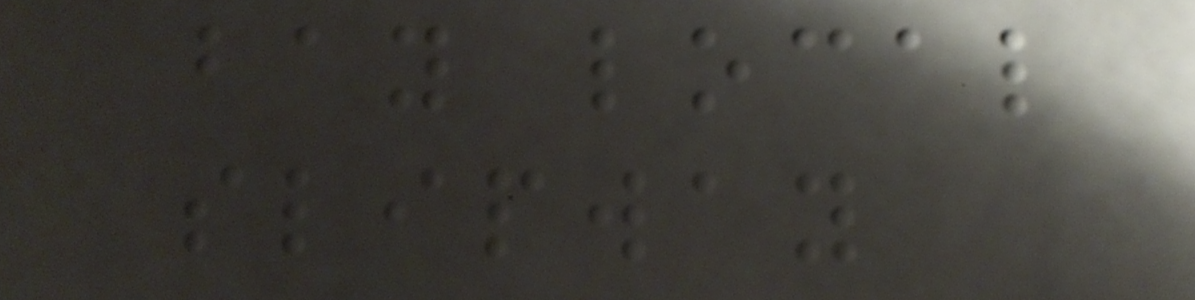bay local
slipway
